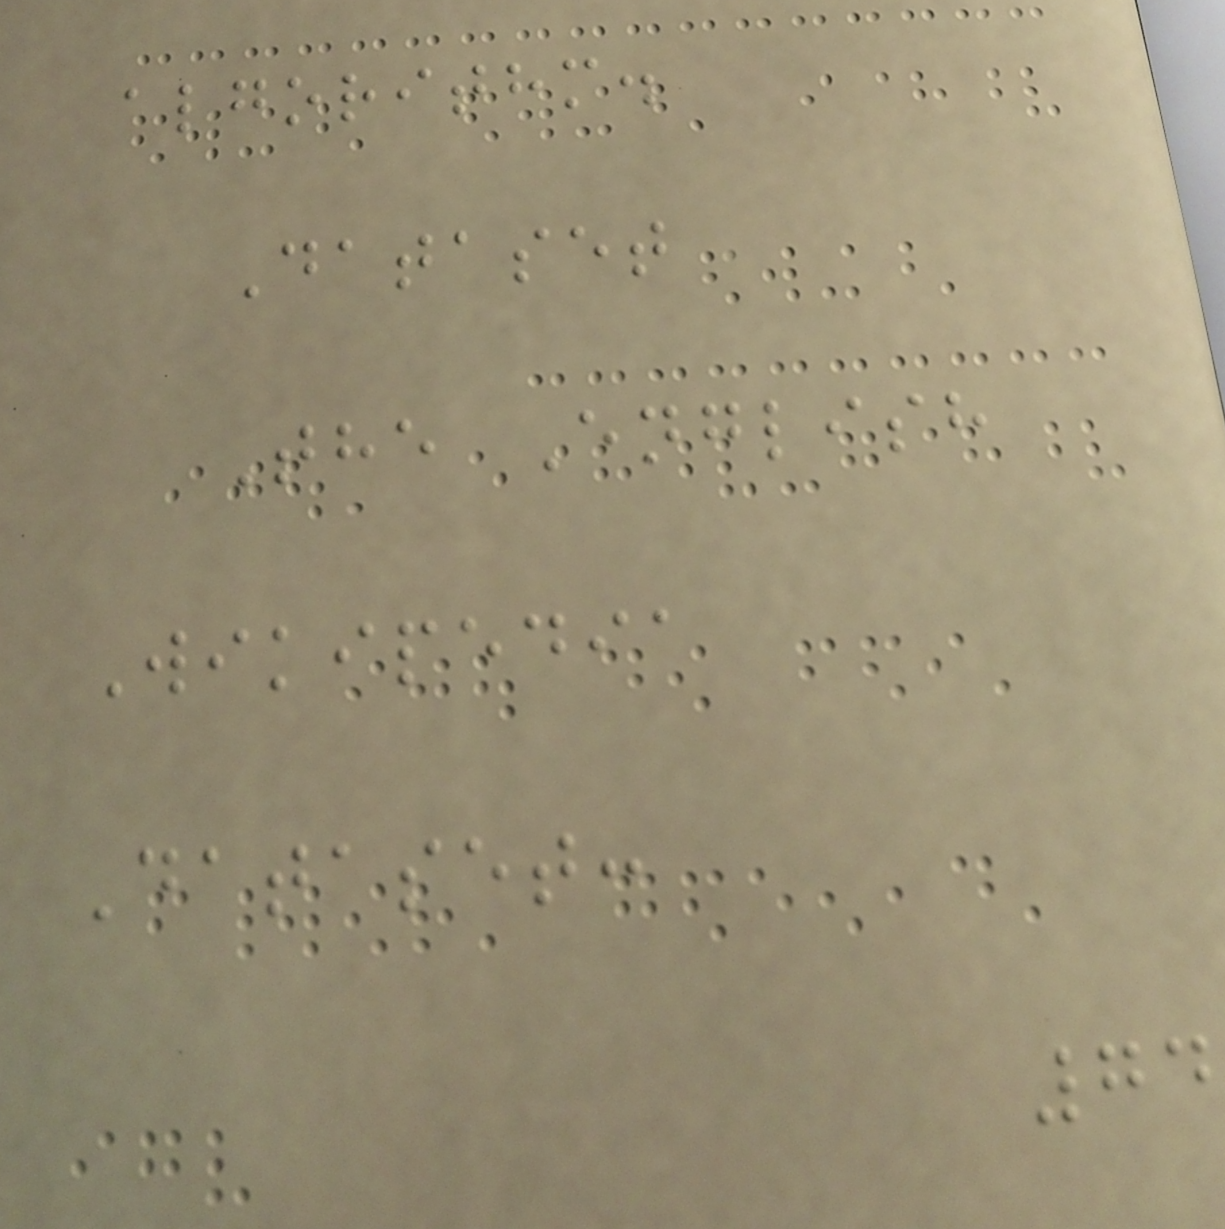algorithm.
Dataset
The English
Wikipedia
Dataset:
74
